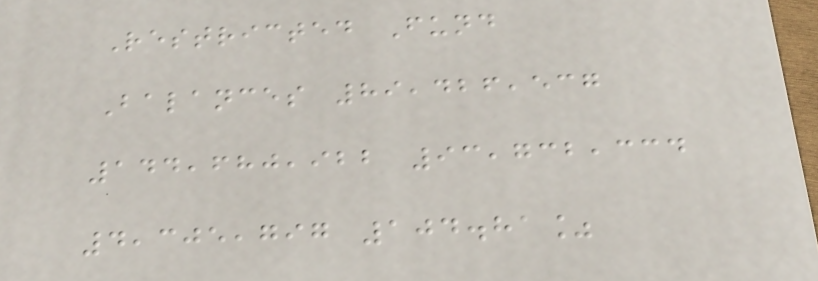Restricted Fund
Balances 89,426,537
144,680,922 93,732,334
4,305,797 104.81%
